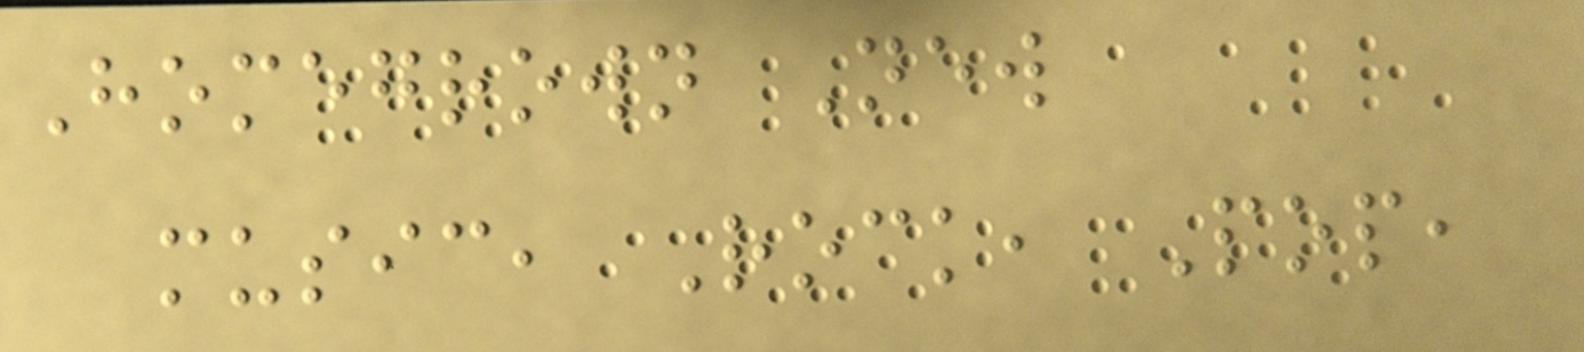Homegrown New
music, Rock, Pop,
